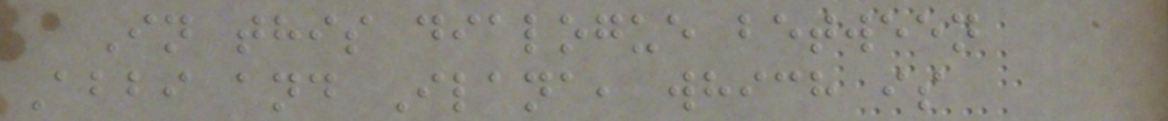In this dialogue between
Abbi and Ilana, which is
